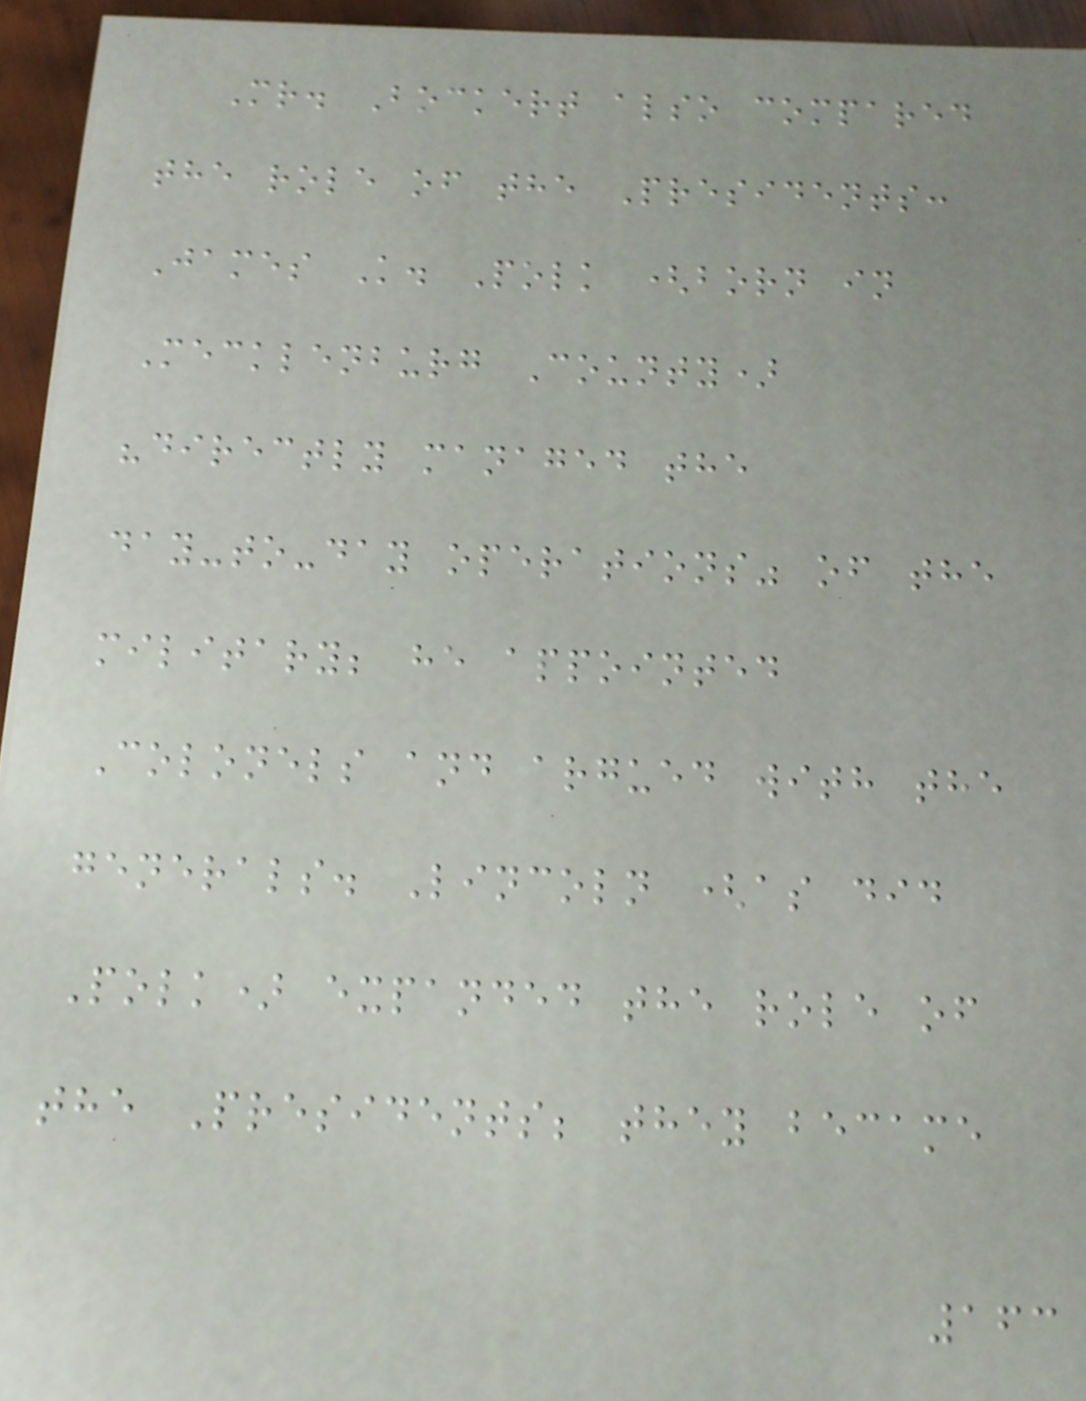Mr. Bockert also compared
the role of the Presidents:
James K. Polk (born in
Mecklenburg County)
"directly managed the
day-to-day operations" of the
military; he appointed
Colonels and argued with the
generals. Lincoln (as did
Polk) expanded the role of
the Presidents; they became
163
